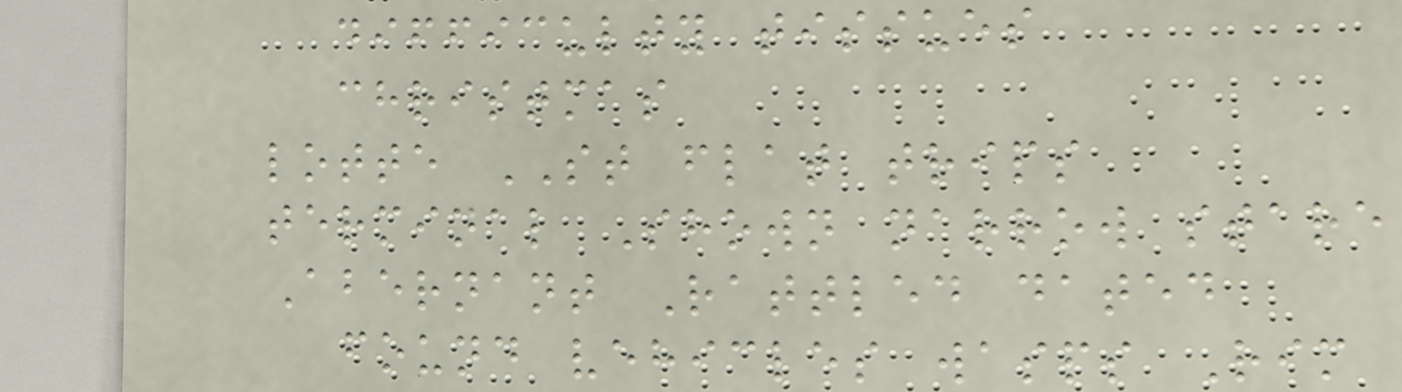difficulty tissues
christmas
lotte ST flat trips
terminal Shown narrow stare
Abernant Rattled dated
found vehicles wasps Rim
